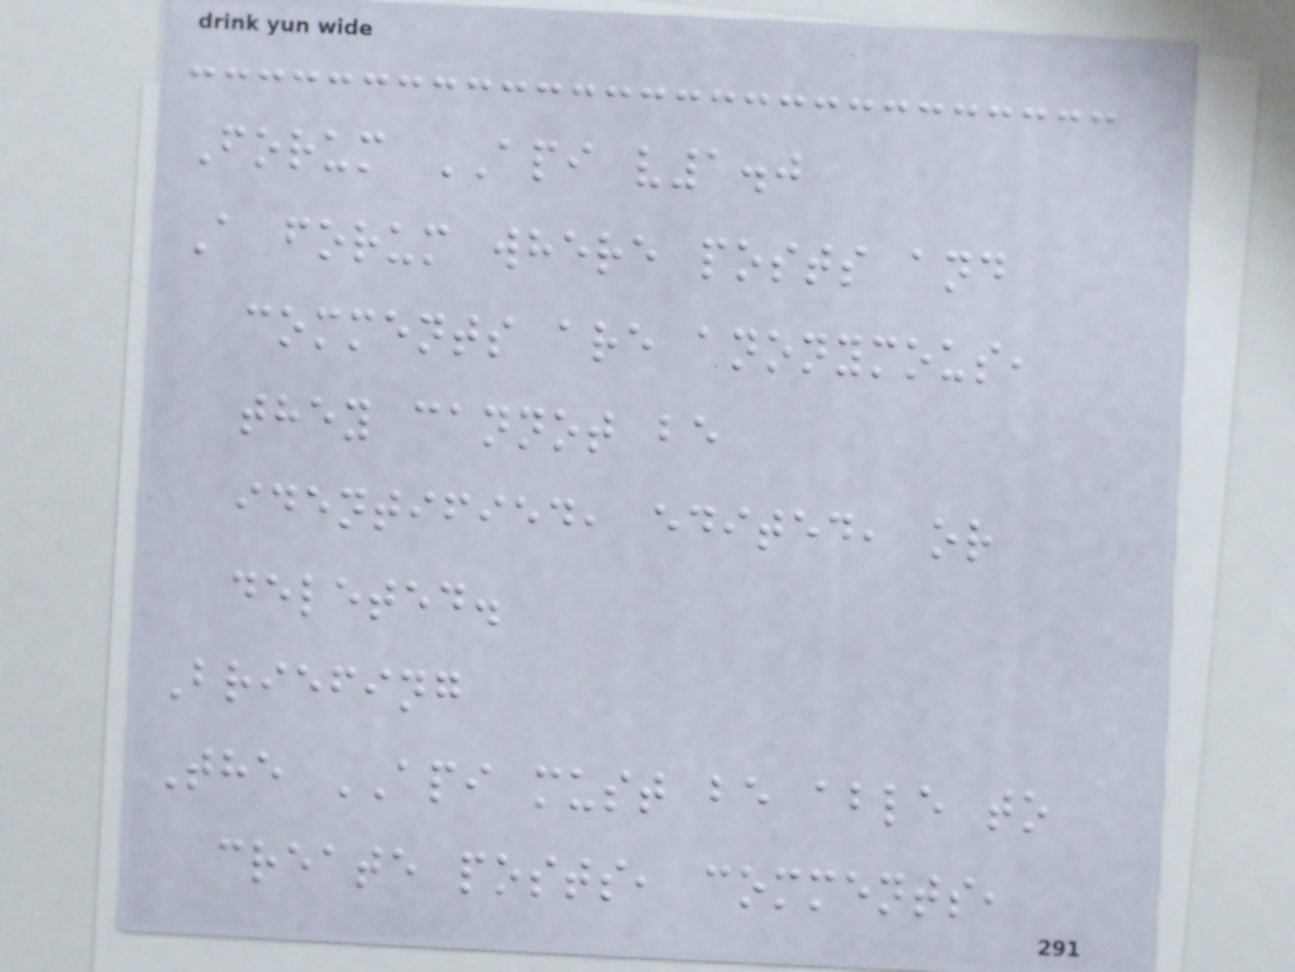Forum API v1.0
A forum where posts and
comments are anonymous,
they cannot be
identified, edited, or
deleted.
Briefing
The API must be able to
create posts, comments,
